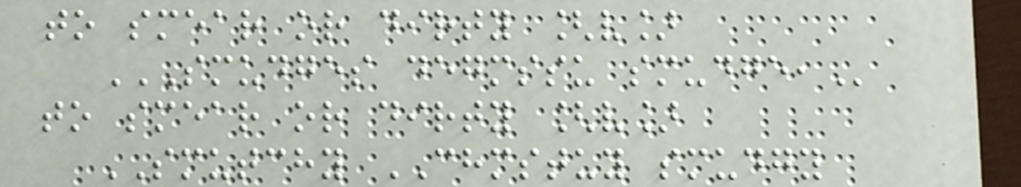to smear or dirty [v]
SMUDGES DEGMSSU SMUDGE,
to smear or dirty [v]
SMUTCHY CHMSTUY smudgy
